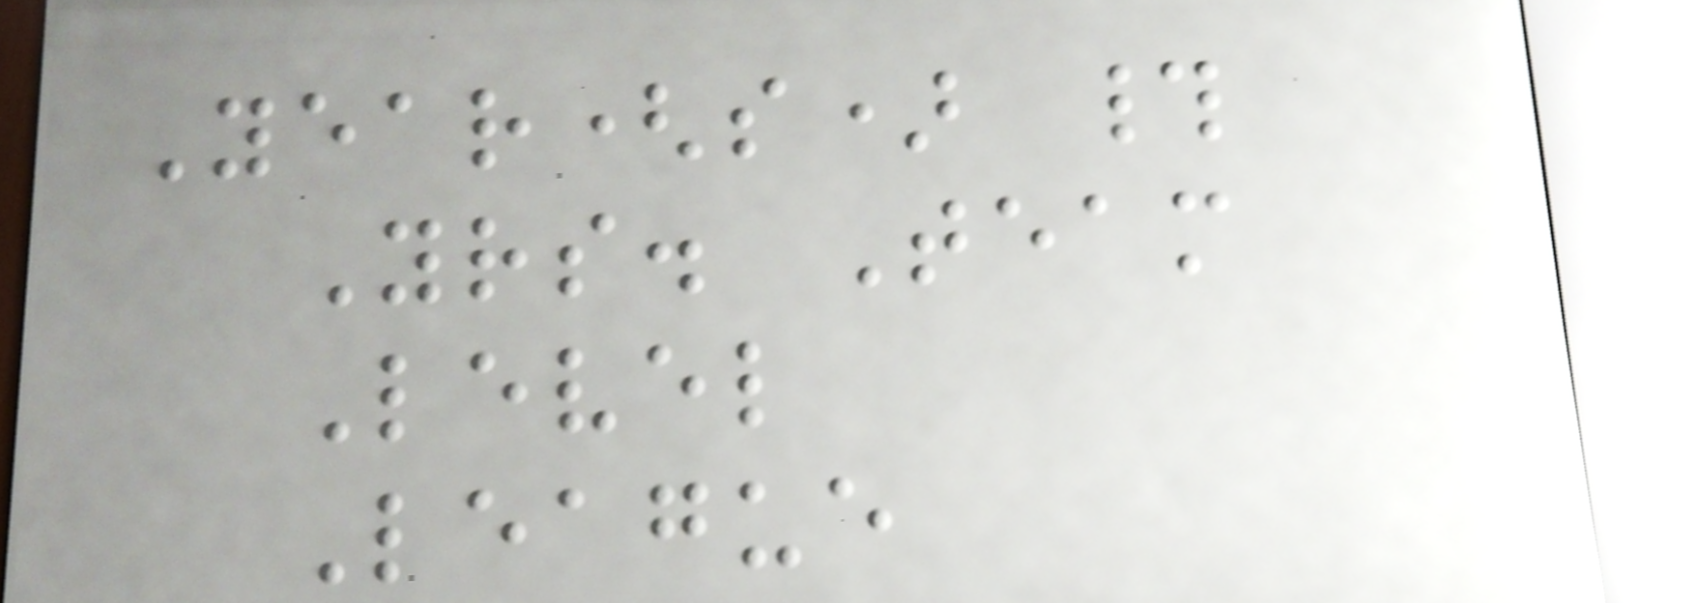Year(s) #
Yrs. Team
Level
League
